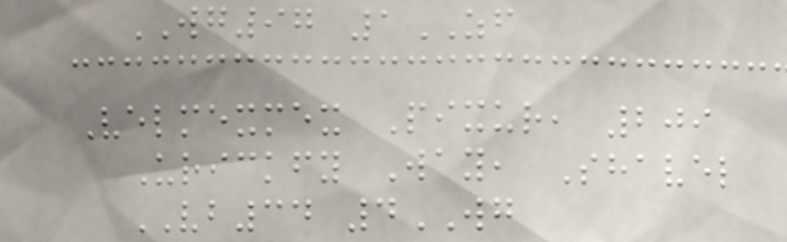WG97 1ZF
Velmexmex Pixur, 209
Urickfy Way, Shavel
VB34 4WG
